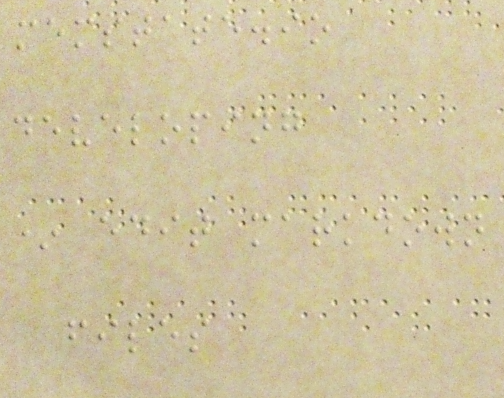memstate.io
developing
* edit markdown
files
